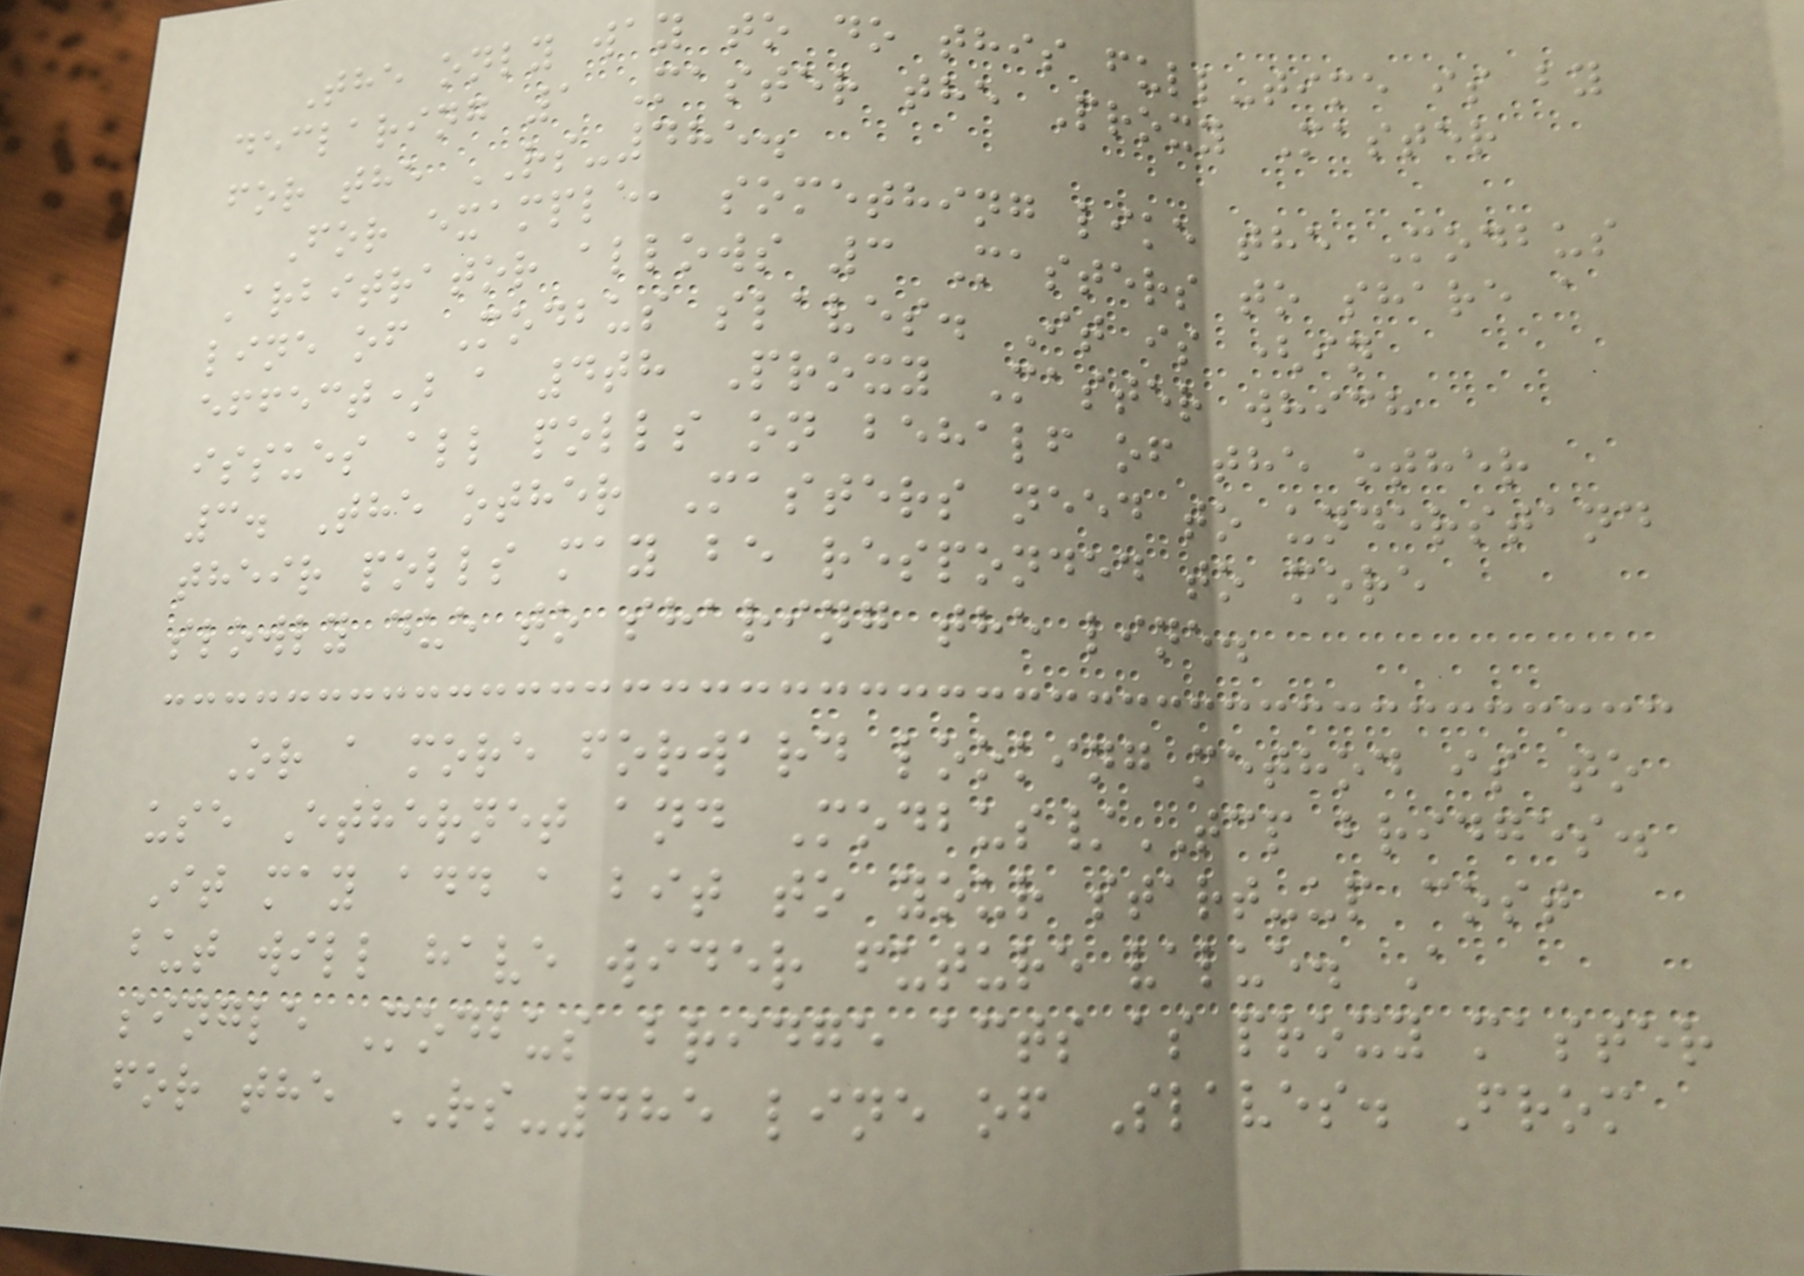The only way to do this full-time is by
declaring 1 Master the Proxy Master
for the RS-485.
For example, something like the Modbus
Arbitrator allows 3 Masters to share a
line of Modbus slaves. It is (in
effect) a 4th Proxy Master which
issues all polls on behalf of the other
3. The other Masters need to understand
their polls may be responded to more
slowly due to sharing the line.
Or a more forward looking method is to
use Ethernet and Modbus/TCP bridges.
It may add a bit to your start-up cost
but will have wider future value. A
single Modbus bridge acts as proxy master
for the RS-485 line of Slaves. From
